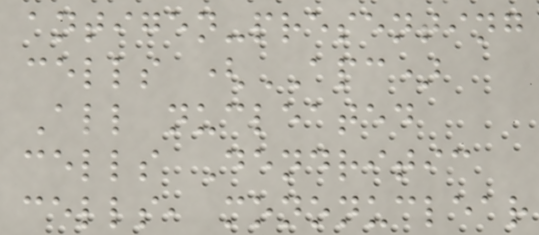antigen-presenting
cells (APC)
All nucleated
cells Dendritic
cells, mononuclear
